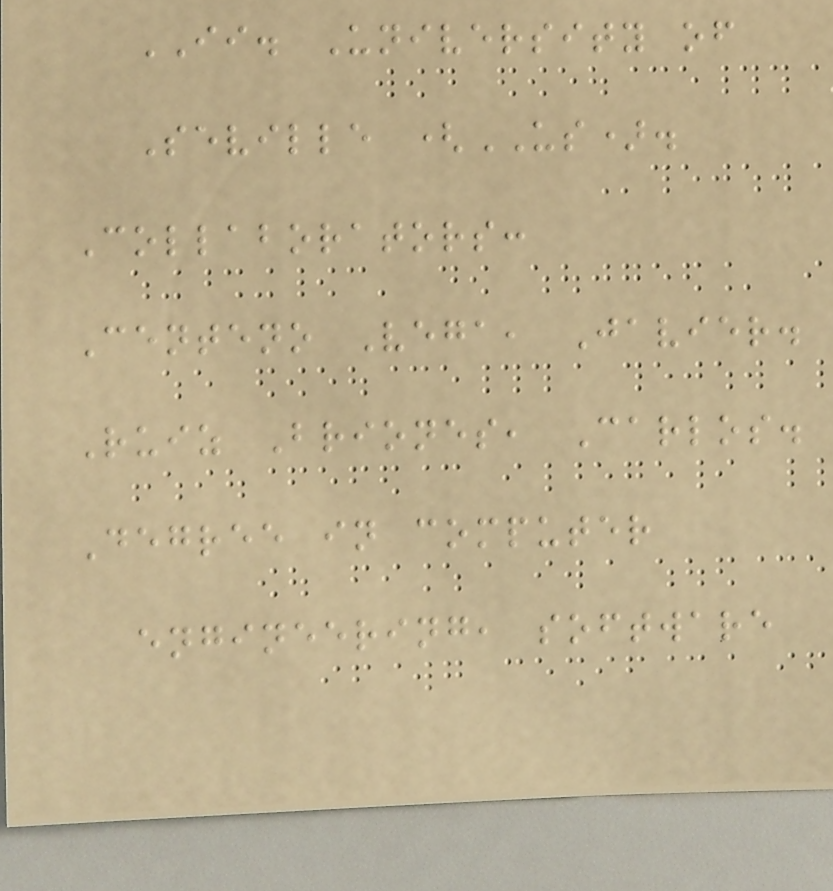II. University of
Seville (US).
Collaborators:
Centeno Vega, Javier.
Ruiz Briones, Carlos.
Degree in computer
engineering, software
